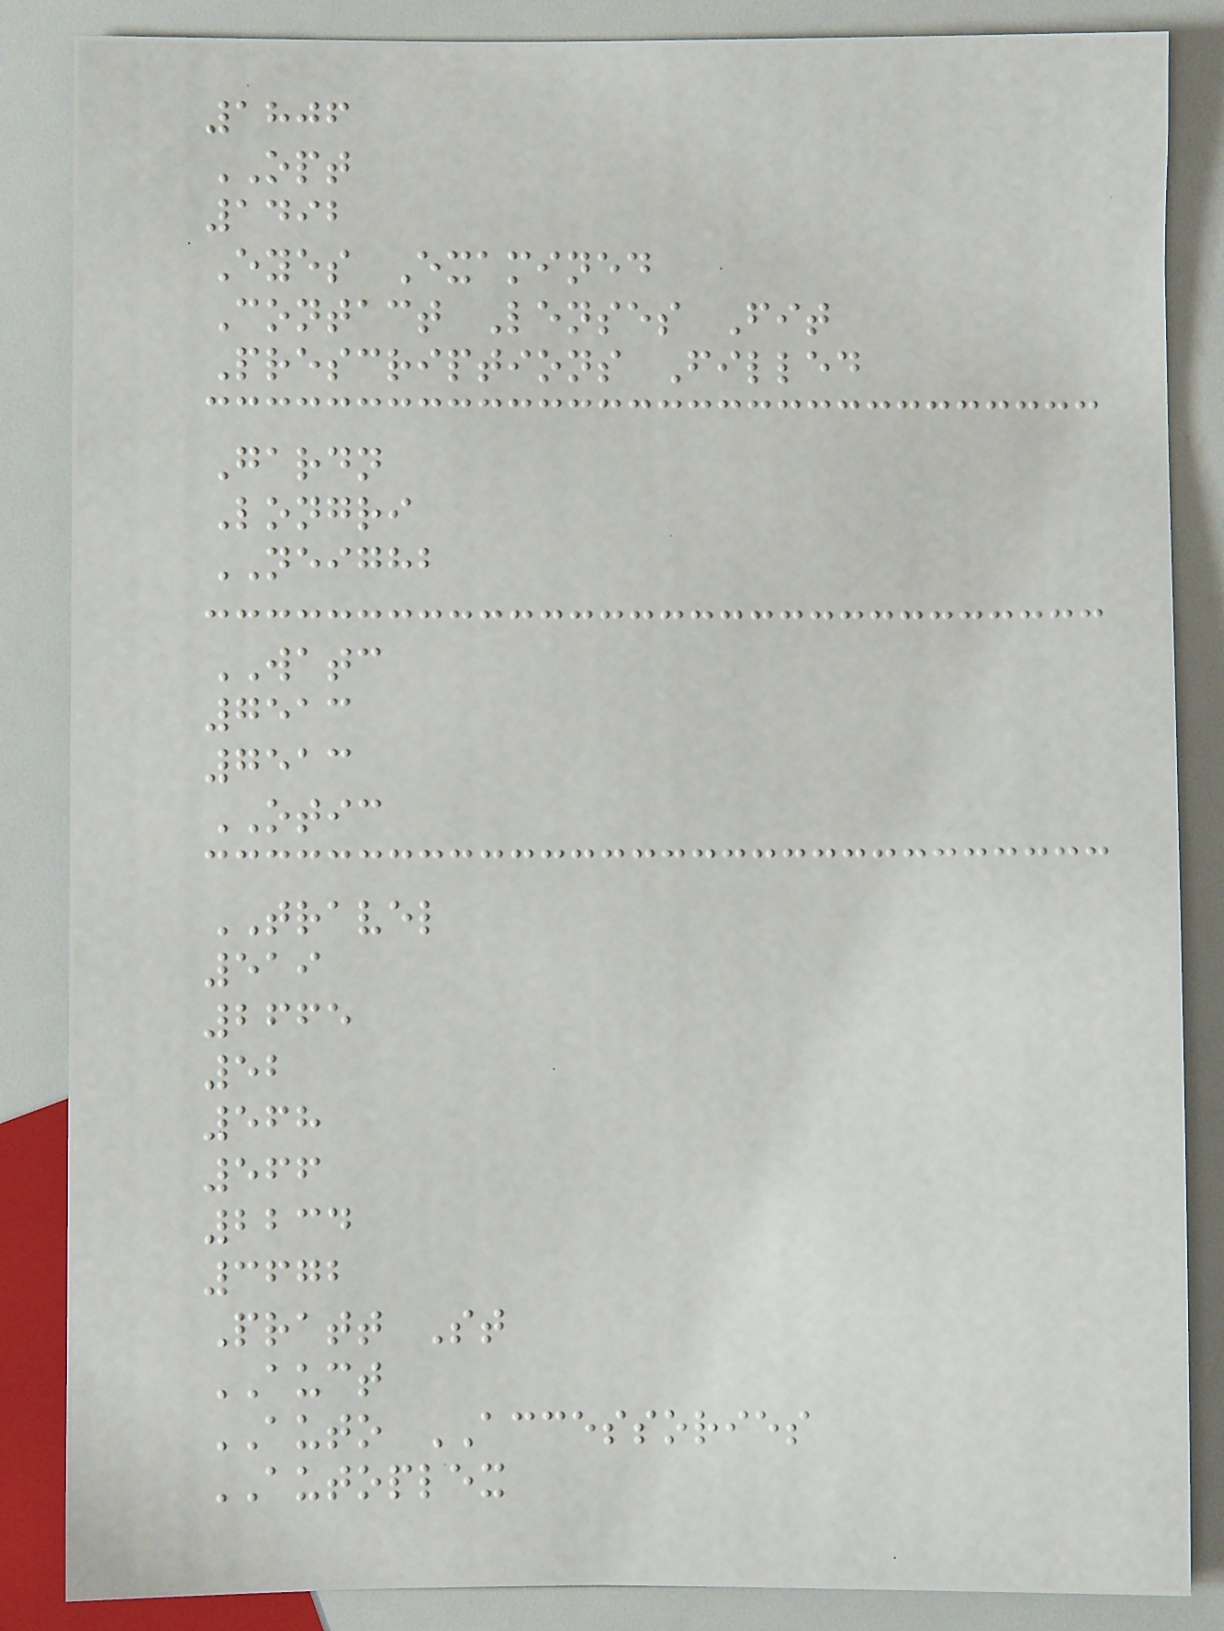1806
OPT
1492
Eyes Examined
Contact Lenses Fit
Prescriptions Filled
Gardn
Longri
NEIGHB
WATC
7513
7513
OTIC
TRAVEL
519
2665
52
568
566
2234
3672
Pratt St
AUCT
AUTO ACCESSORIES
AUTOPLEX
